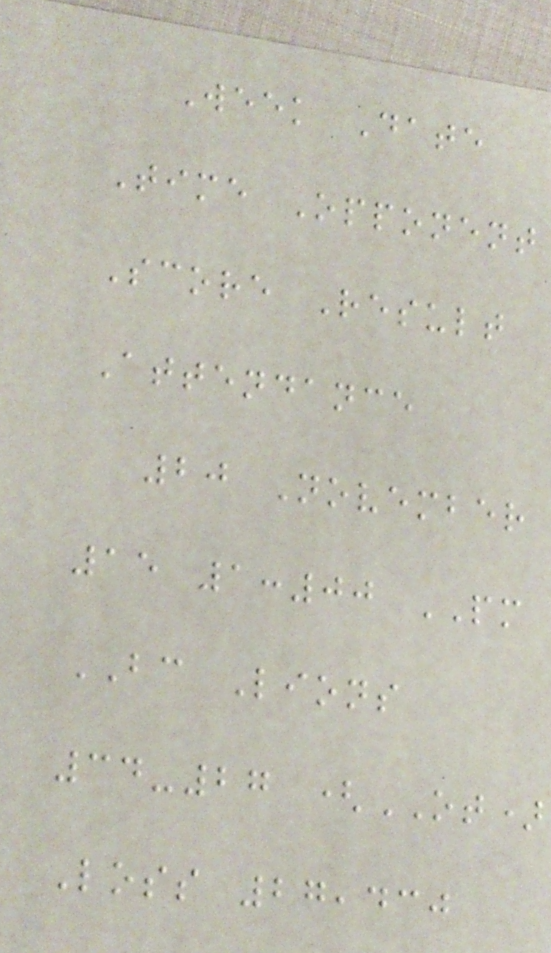Week Date
Time Opponent
Score Result
Attendance
20 November
15 1:00 PM
BC Lions
34-27 (OT)
Loss 27,430
